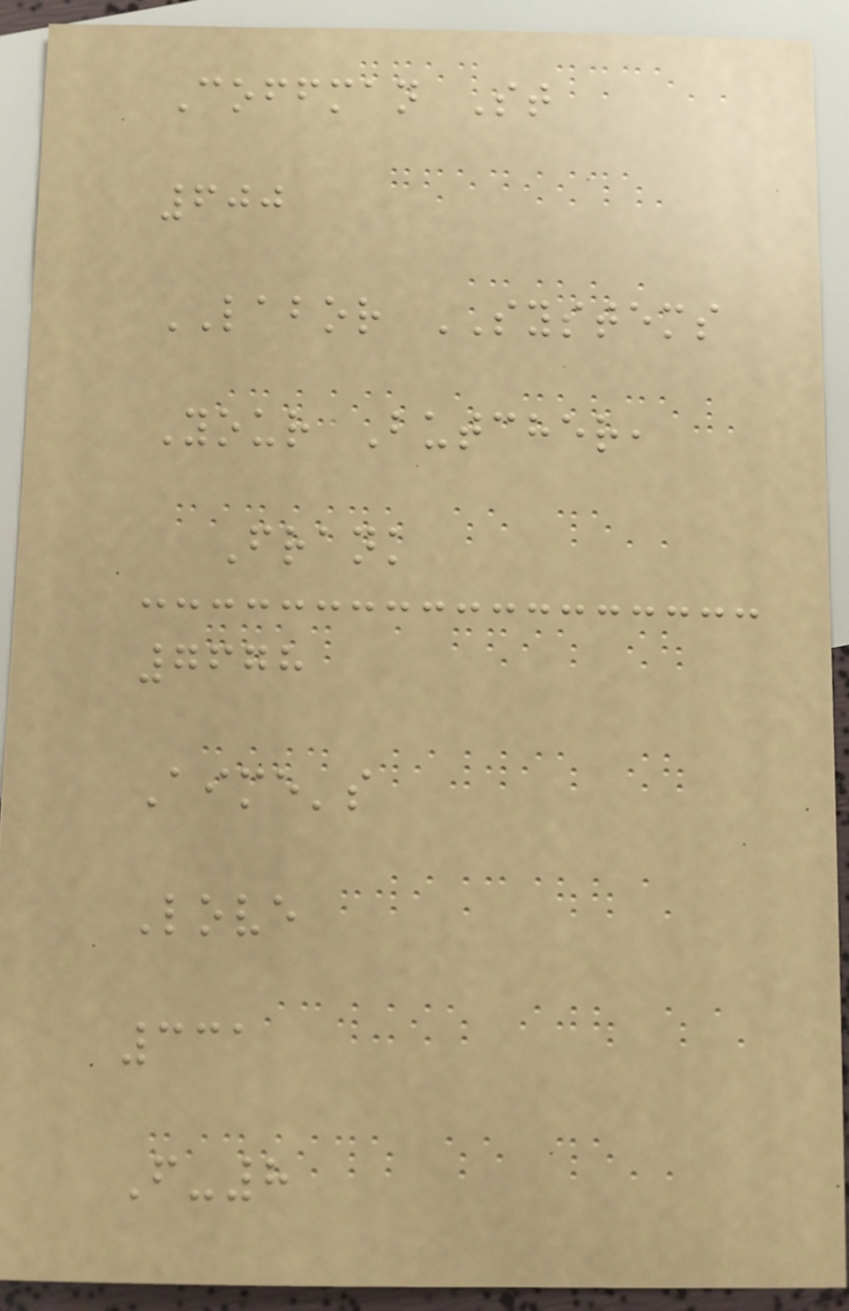Coffman St
600
LABOR SYSTEMS
Your Butcher,
Frank
7678
Aime's
Love
331
F-8
